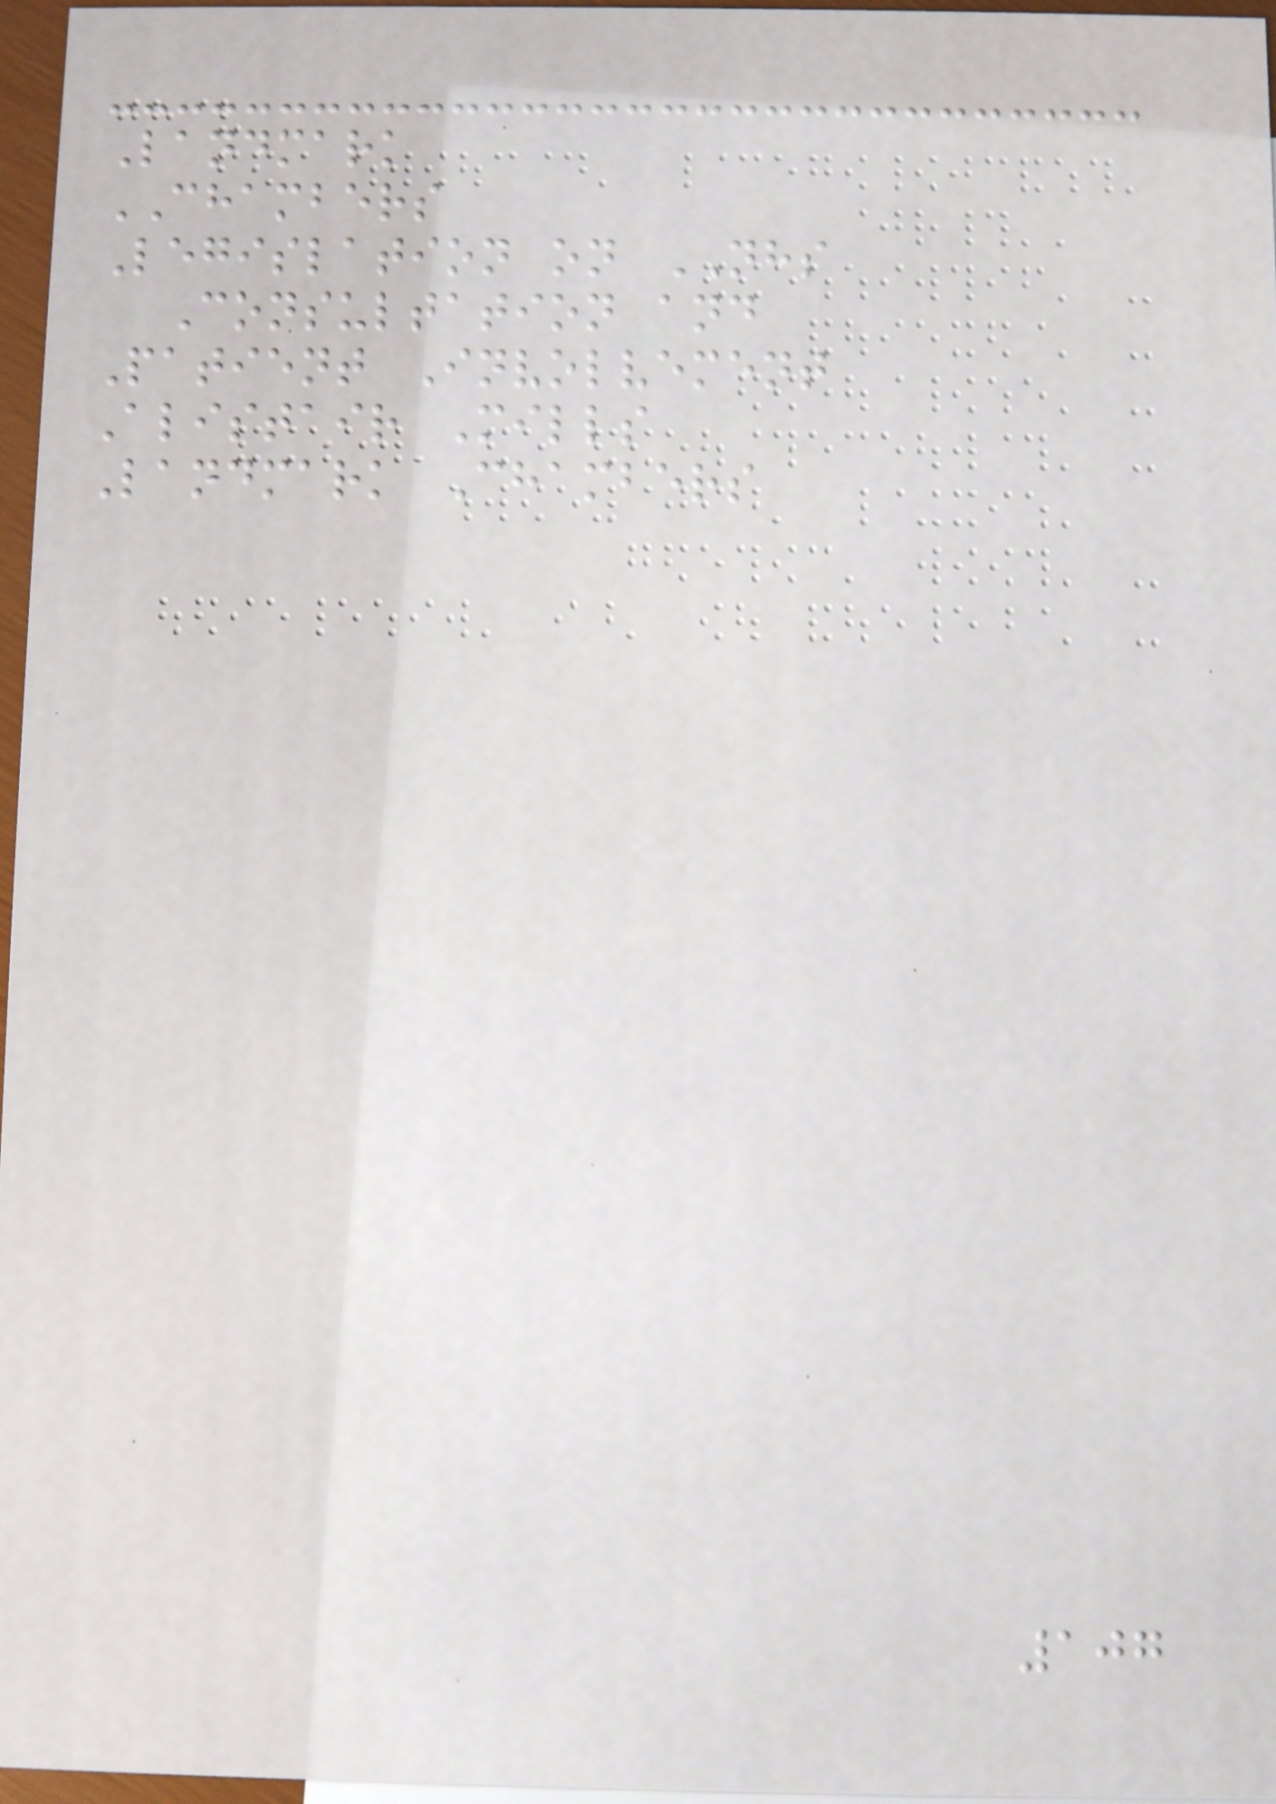Landmark
CHAMBERS
Legislation on NHS
Consultation and
Patient Involvement
Alistair Mills
Landmark Chambers
107
